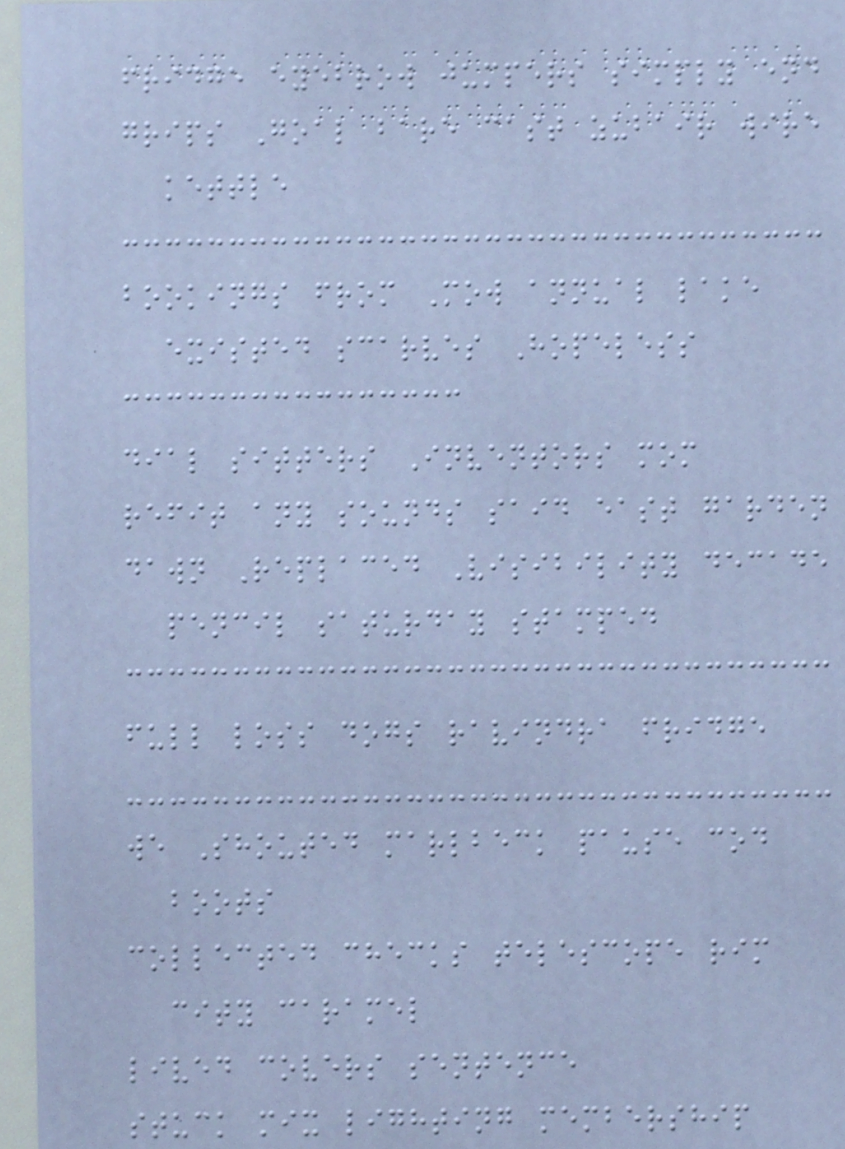fridge eyebrow jumpers simply end
grips Goal bare cast zubair wire
kettle
bookings from Mow annual lake
existed scarves Hopeless
dial sitters Inventors mom
refit any sounds said east garden
dawn Replaced Visibility decade
pencil saturday stamped
full loss dogs ravindra fridge
we Shouted marlbeck pause cod
boots
collected checks telescope rim
city caramel
lived covers sentence
stuck mix lighting membership
